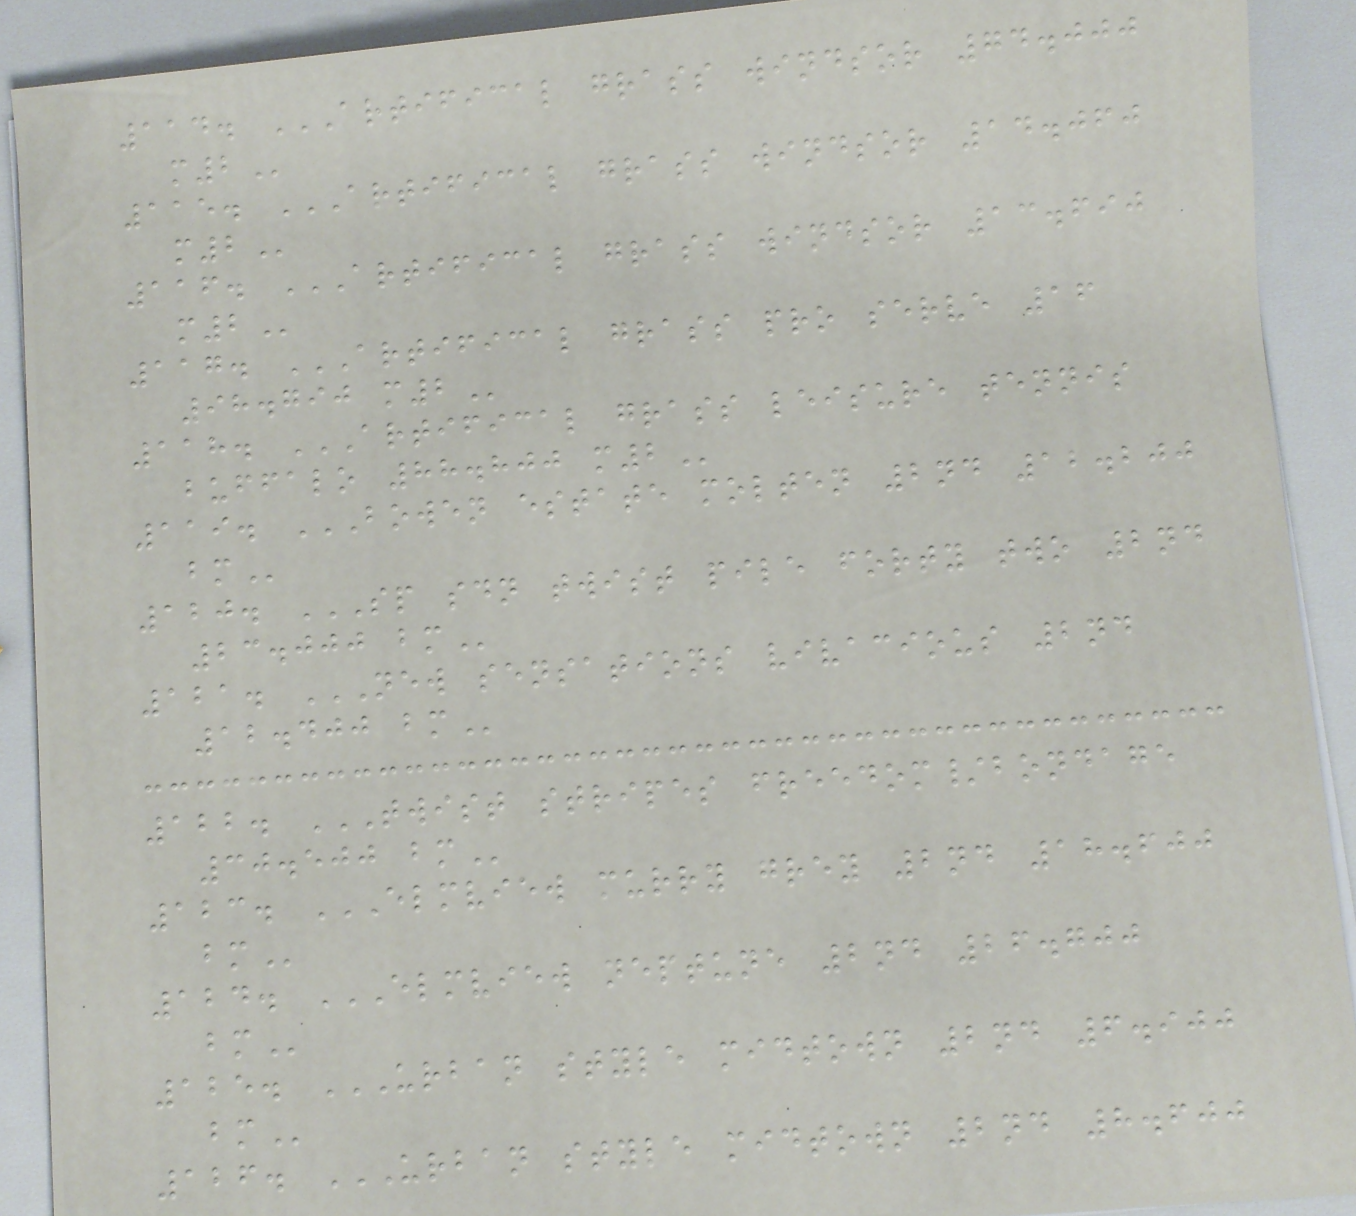114. ARTIFICAL GRASS WINDSOR 74.000
M2
115. ARTIFICAL GRASS WINDSOR 14.060
M2
116. ARTIFICAL GRASS WINDSOR 13.690
M2
117. ARTIFICAL GRASS PRO SERVE 16
98.790 M2
118. ARTIFICAL GRASS LEISURE TENNIS
BUFFALO 88.800 M2
119. BOWEN ESTATE MOLTEN 2ND 12.200
BM
120. SP SDN TWIST PILE FORTY TWO 2ND
23.000 BM
121. NEW SENSATIONS VIVACIOUS 2ND
12.400 BM
122. TWIST STRIPES FREEDOM/BONDAGE
30.500 BM
123. ELMVIEW MURRY GREY 2ND 18.600
BM
124. ELMVIEW NEPTUNE 2ND 26.700
BM
125. URBAN STYLE MIDTOWN 2ND 6.900
BM
126. URBAN STYLE MIDTOWN 2ND 8.600
